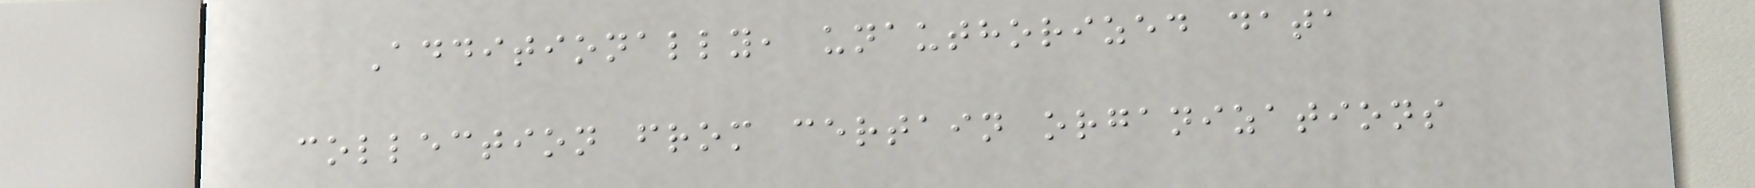Additionally, unauthorized data
collection from certain organizations
